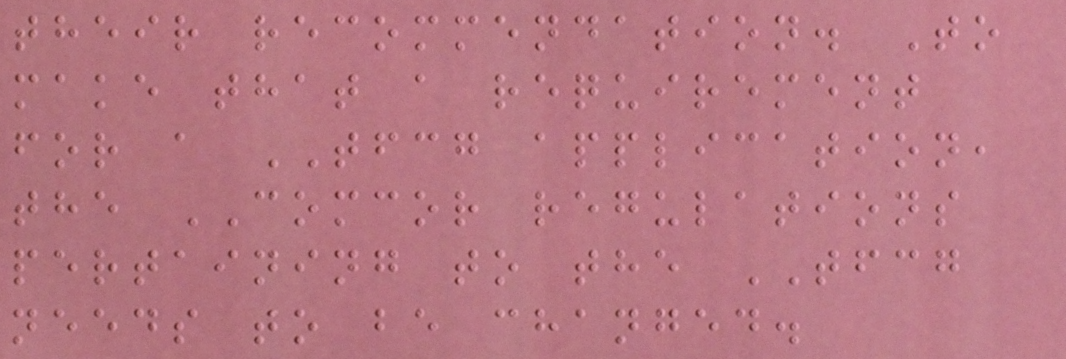their recommendation. To
make that a requirement
for a TFCG application,
the COMCOR regulations
pertaining to the TFCG
needs to be changed.
